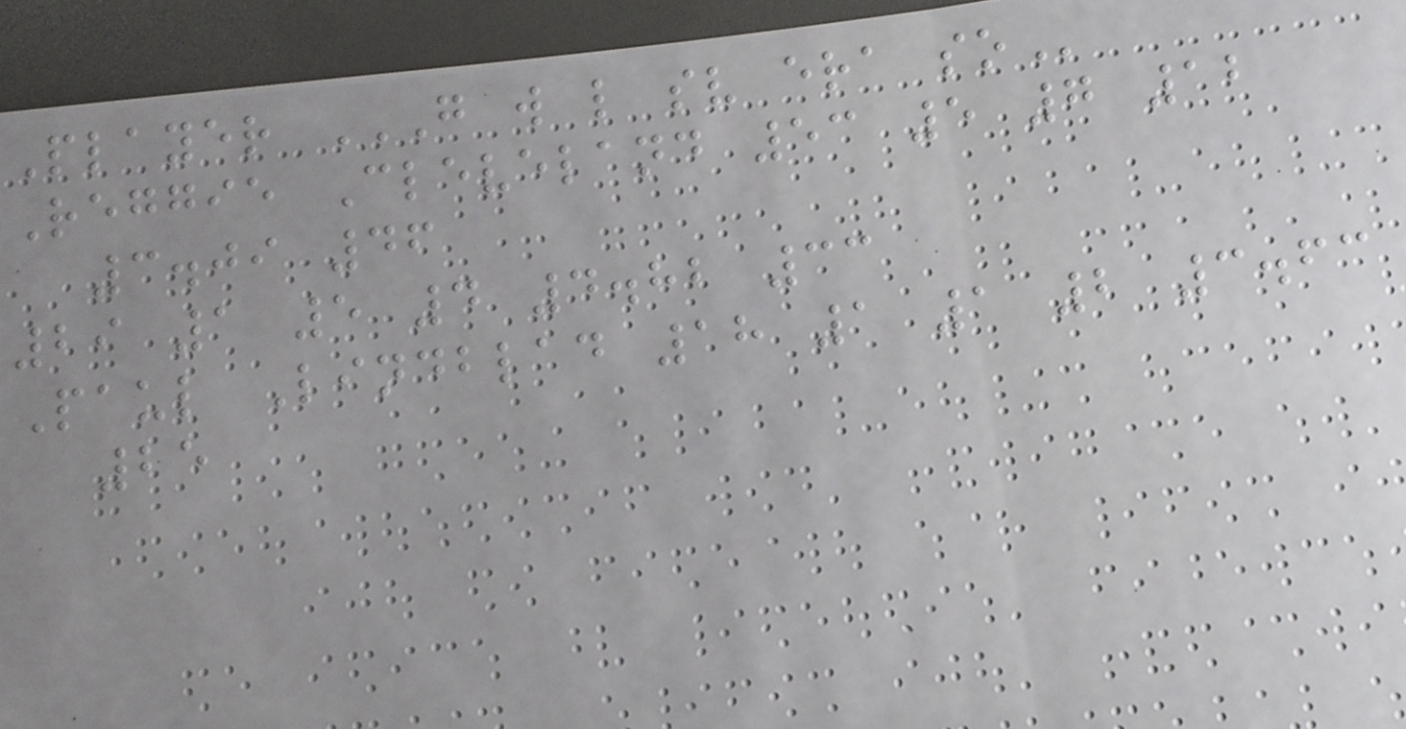Player G W L SV ERA SO
Reggie Cleveland 53 5 7 12
3.09 46
29 1 5 4 4.82 33
Paul Lindblad 18 1 1 2 3.63
25
